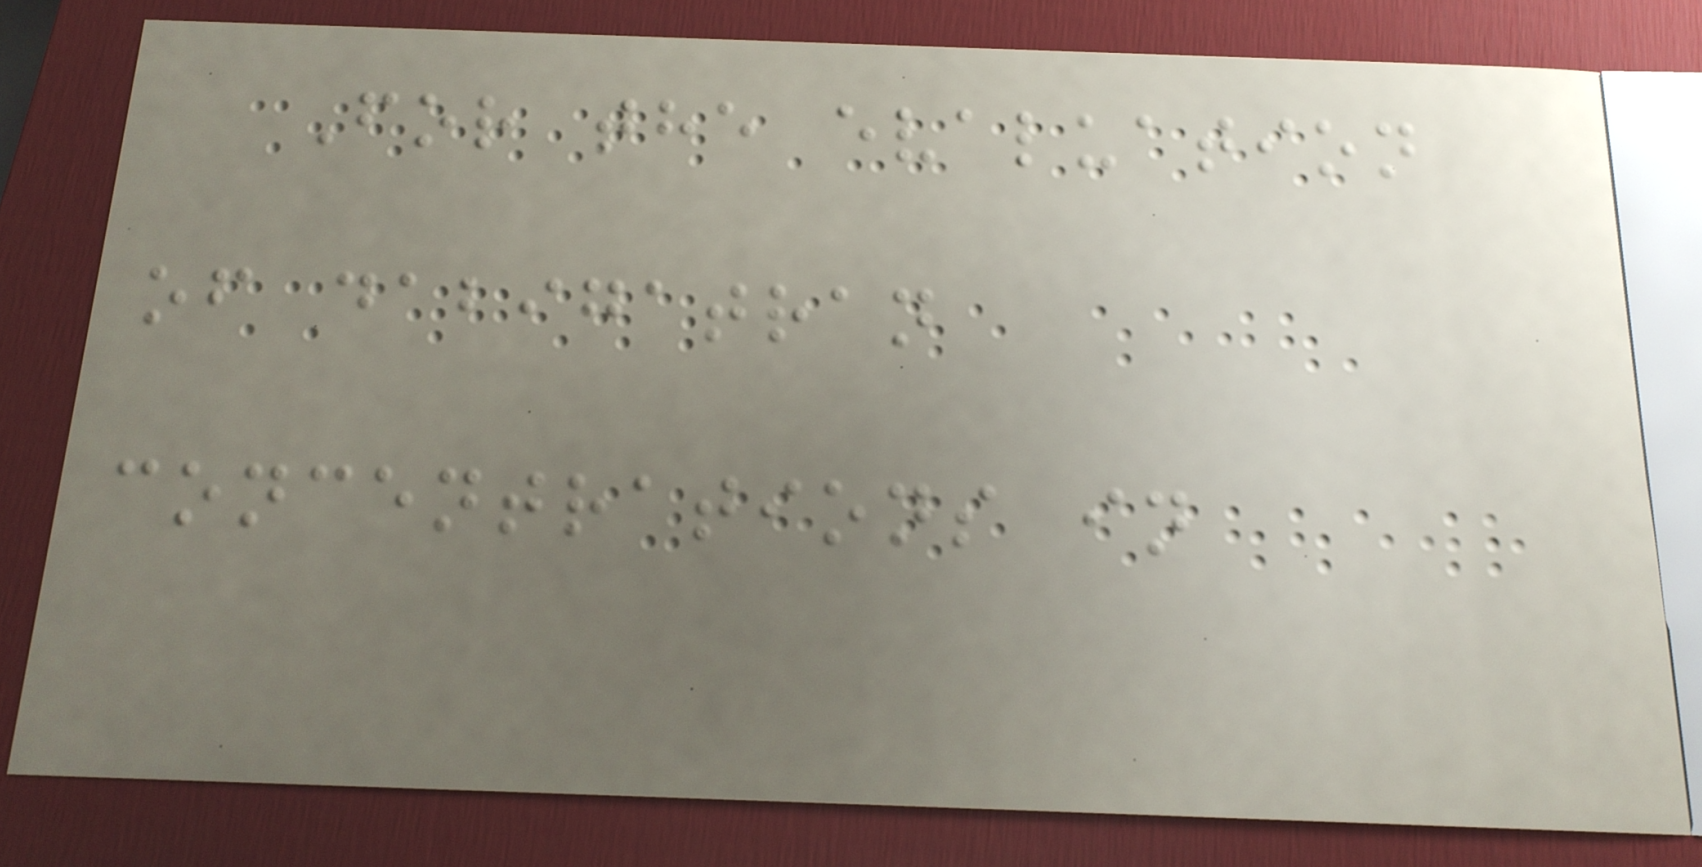For the evaluation
of dabigatran
concentrations in
